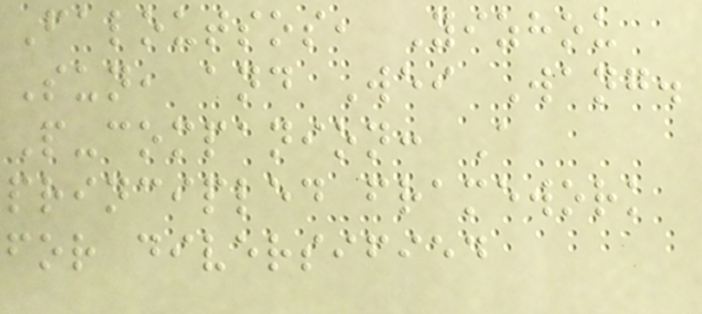Faloutsos, Yizhou
Sun, and Wei Wang.
P-companion: A
principled framework
for diversified
